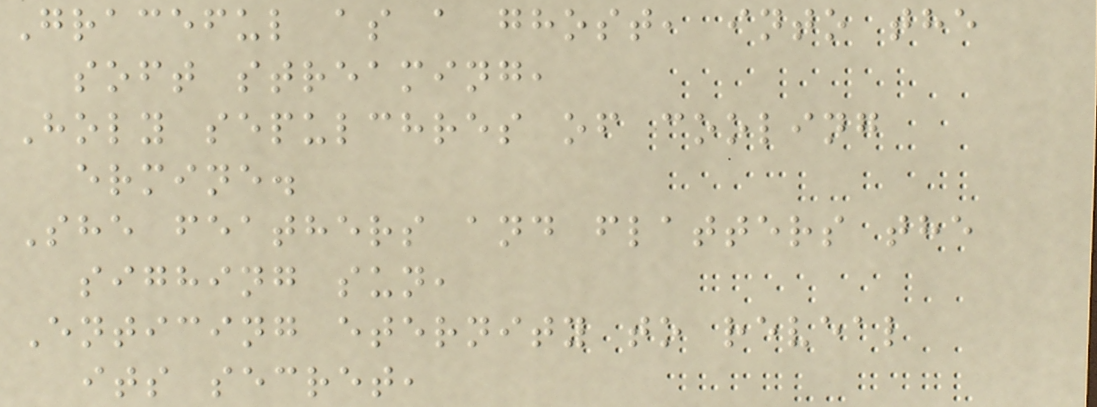Graceful as a ghost, into the
soft streaming,
Holy sepulchres of cooling
ermine.
She feathers and flatters the
sighing sun,
Enticing eternity to reveal
its secret,
